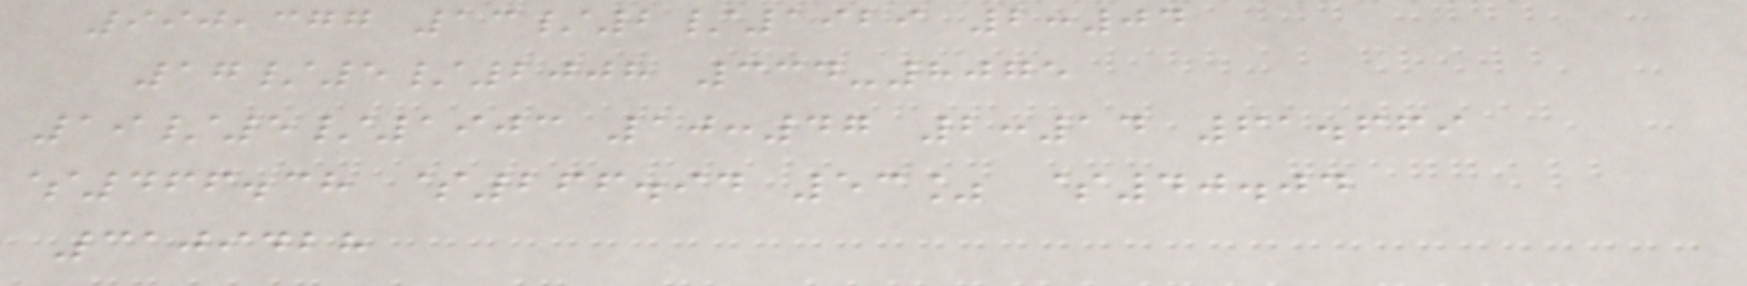990,377 13/2/1929 2:04
17/5/2008 334-8075
19/5/1903 10:47 2:14 61.669
$466.38 $266.94 53% $40.04
3109428
